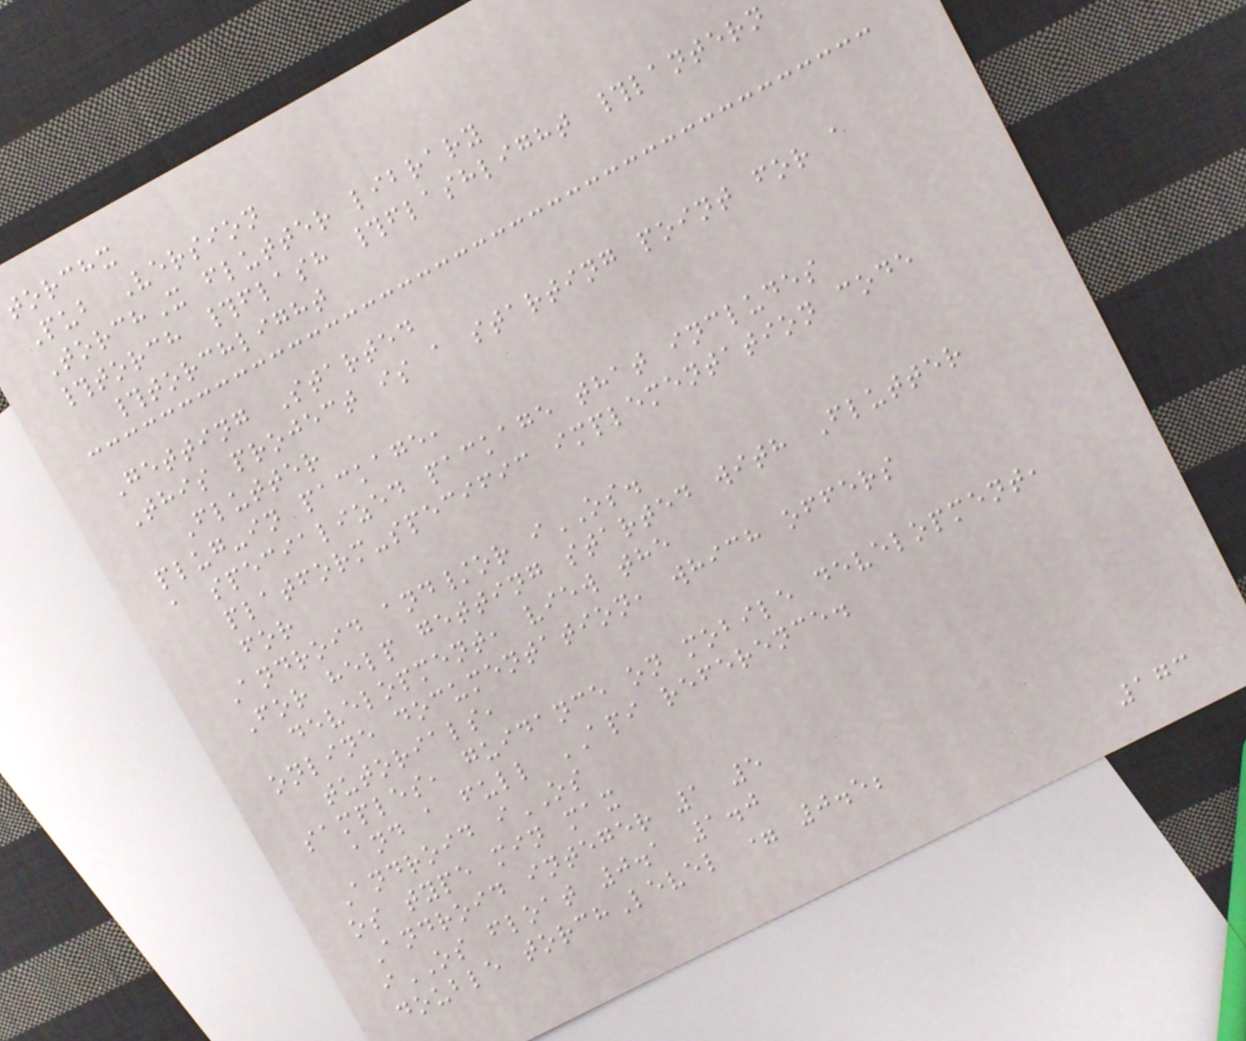torchx
Pub Version
TorchX flutter library
#torch #flash #flashlight #lantern
#torchlight
Getting Started
This project is a starting point for a
Flutter
plug-in package,
a specialized package that includes
platform-specific implementation code
for
Android and/or iOS.
For help getting started with Flutter
development, view the
online documentation, which offers
tutorials,
samples, guidance on mobile development,
and a full API reference.
Android iOS
os type min max
Android integer 1 5
iOS float 0.1 1.0
double torchLevel = 0.5;
173
